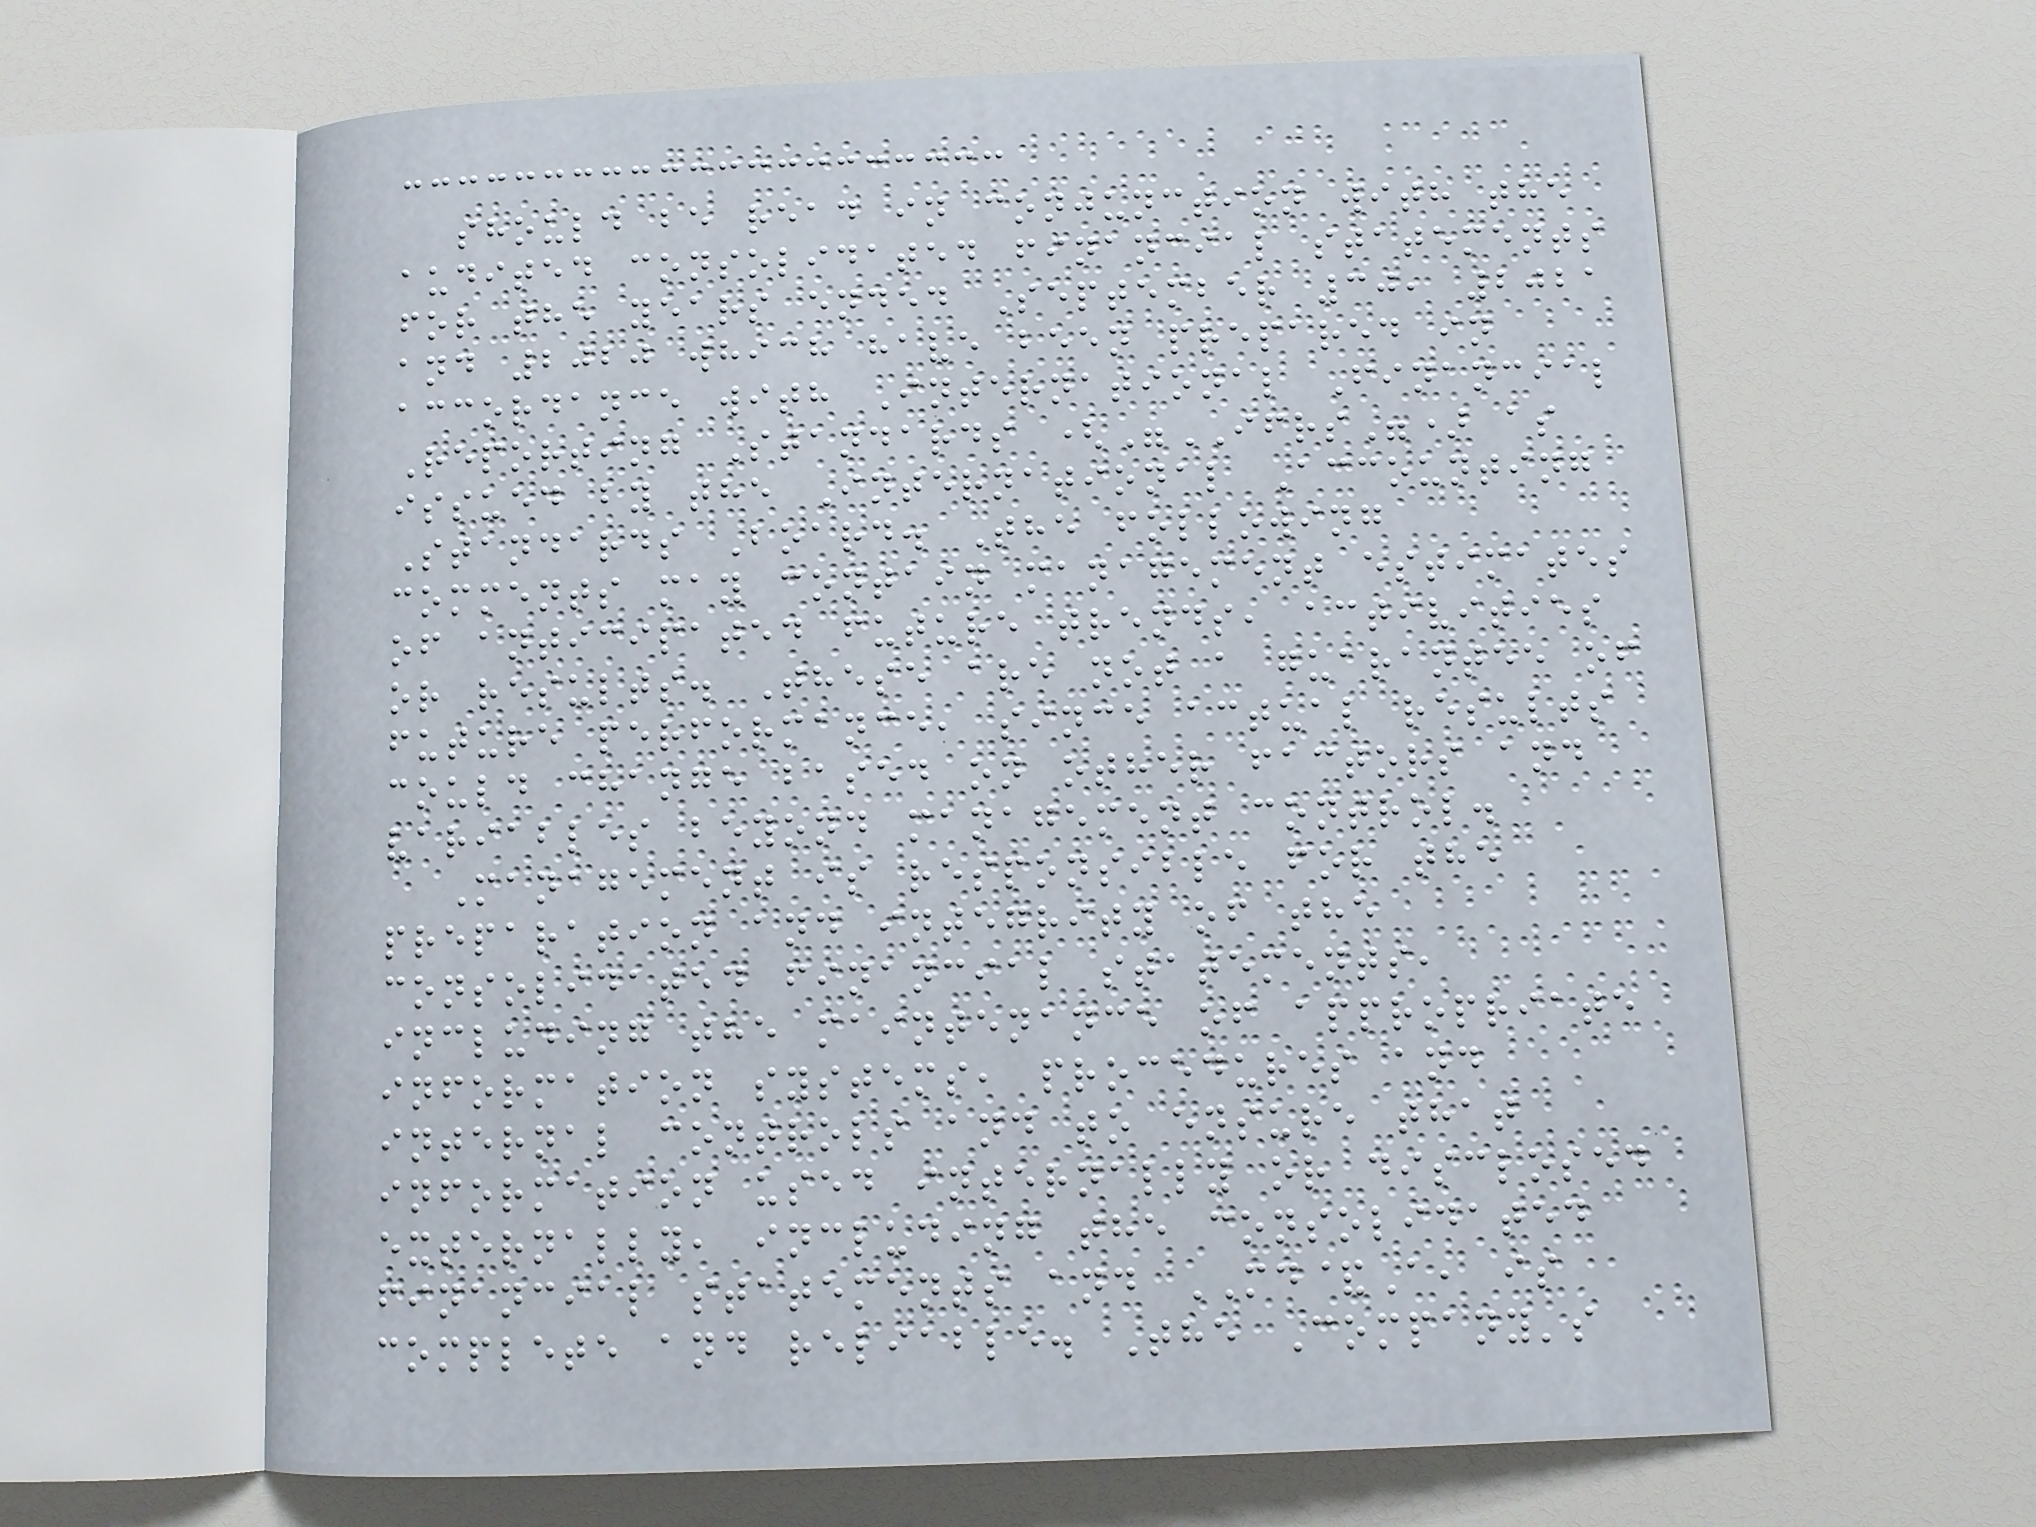should be read in conjunction with the
audited consolidated financial statements
for the years ended September 30, 2021
and 2020 which have been prepared in
accordance with International Financial
Reporting Standards ("IFRS") as
issued by the International Accounting
Standards Board. The following
comments may contain management estimates
of anticipated future trends, activities
or results. These are not a guarantee of
future performance, since actual results
could change based on other factors and
variables beyond management control.
Management is responsible for the
preparation and integrity of the
consolidated financial statements,
including the maintenance of appropriate
information systems, procedures and
internal controls and to ensure that
information used internally or disclosed
externally, including the consolidated
financial statements and MD&A, is
complete and reliable. The Company's
